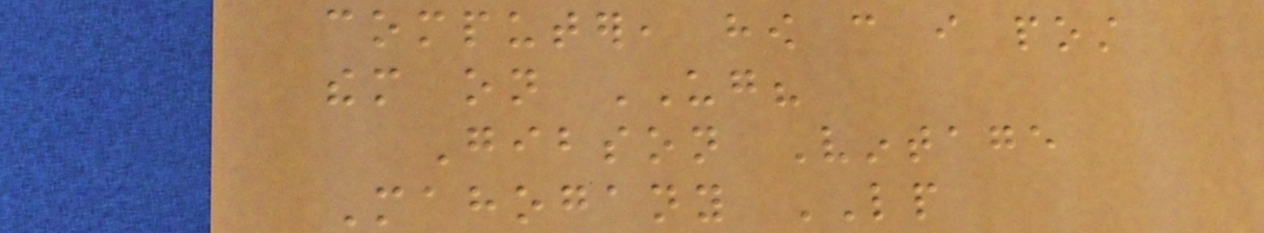computer, how can i post
them on UG?
Gibson Vintage
Mahogany LP
